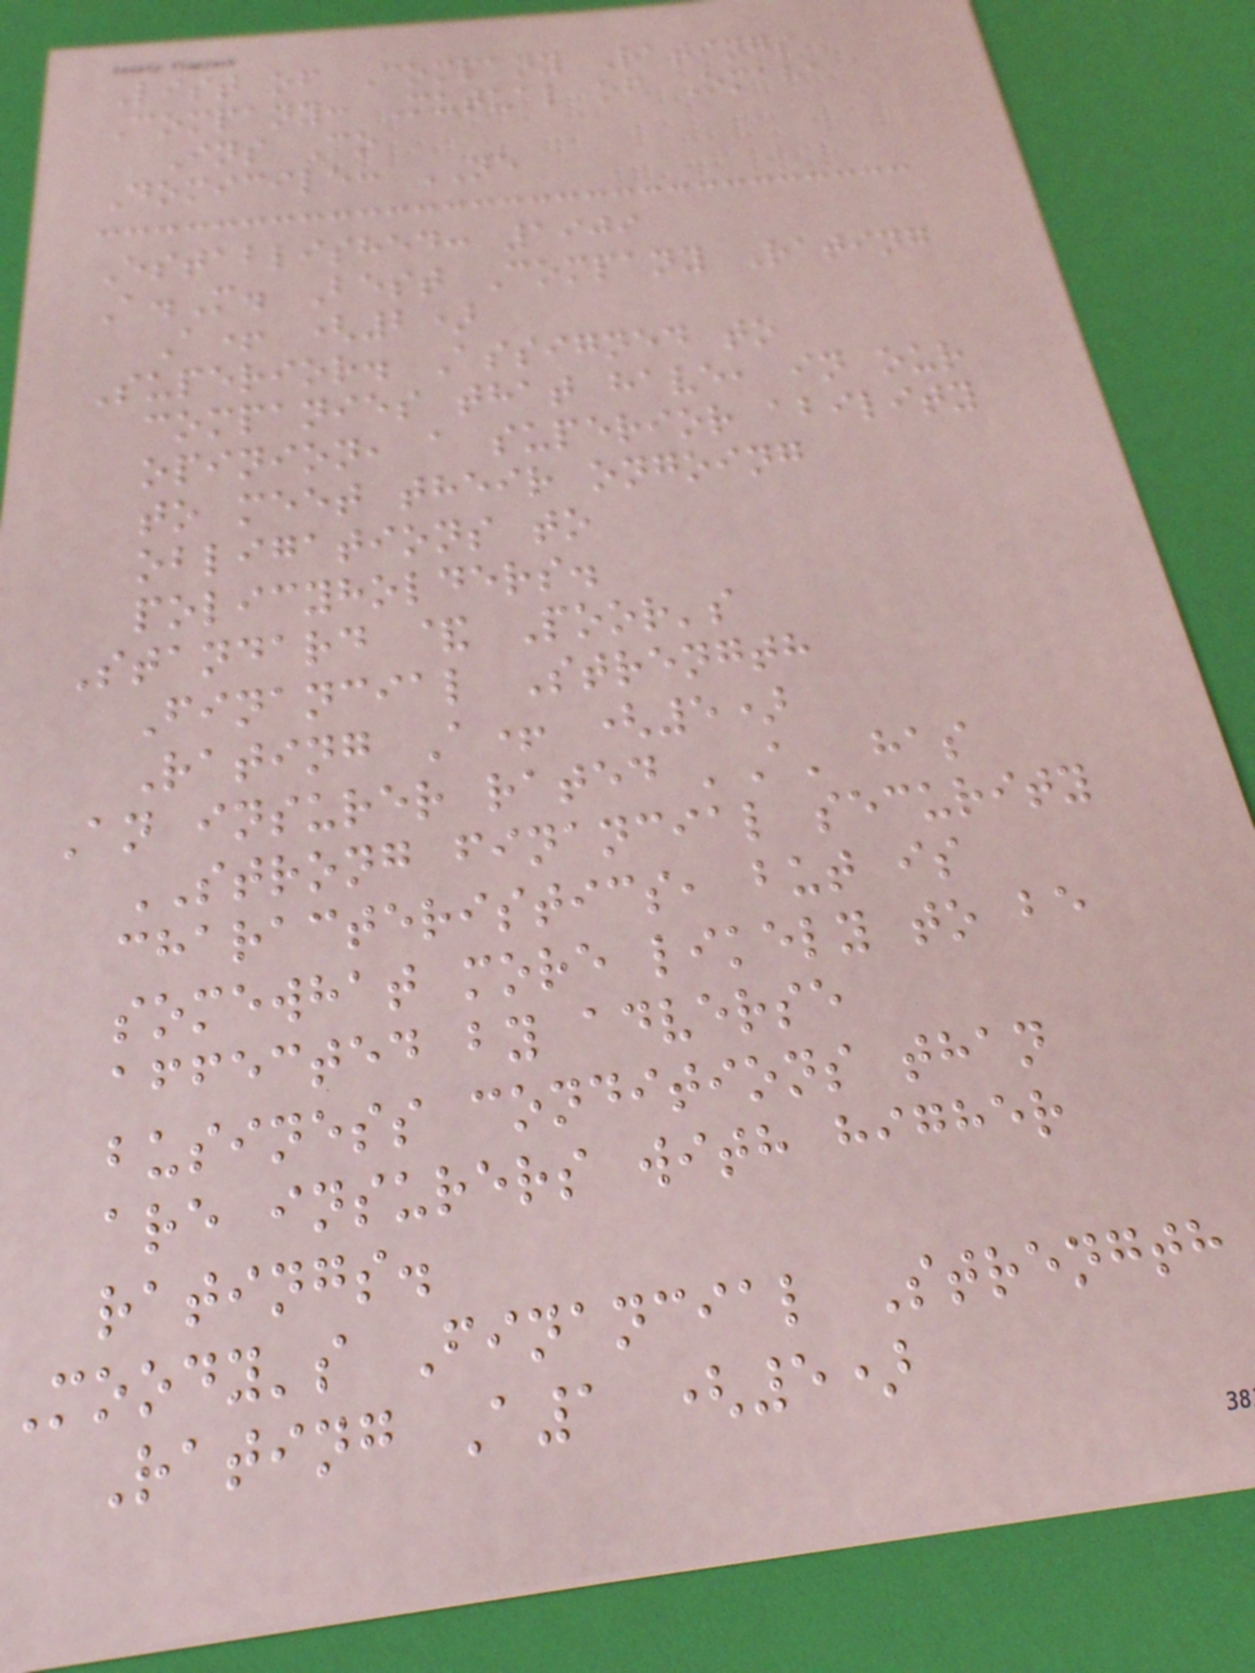List of Company Ratings
Company: Mutual of Omaha
Ins Co
Domicile: NE
Established: 1909
A.M. Best Company Rating
A+ (2)
Superior. Assigned to
companies that have, in our
opinion, a superior ability
to meet their ongoing
obligations to
policyholders.
Standard & Poor's
Financial Strength
Rating A+ (5)
An insurer rated 'A' has
STRONG financial security
characteristics, but is
somewhat more likely to be
affected by adverse
business conditions than
are insurers with higher
ratings.
Moody's Financial Strength
Rating A1 (5)
